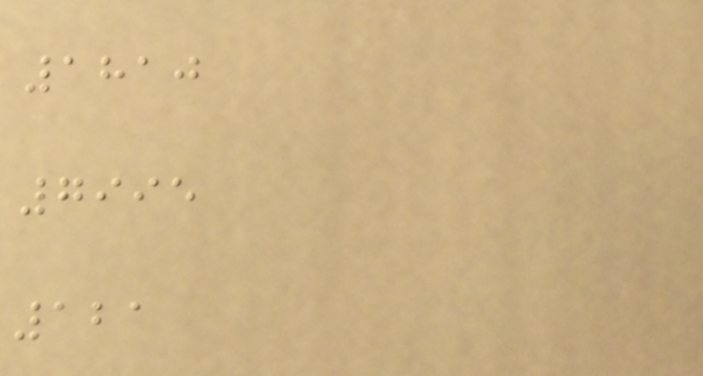1810
7995
121
